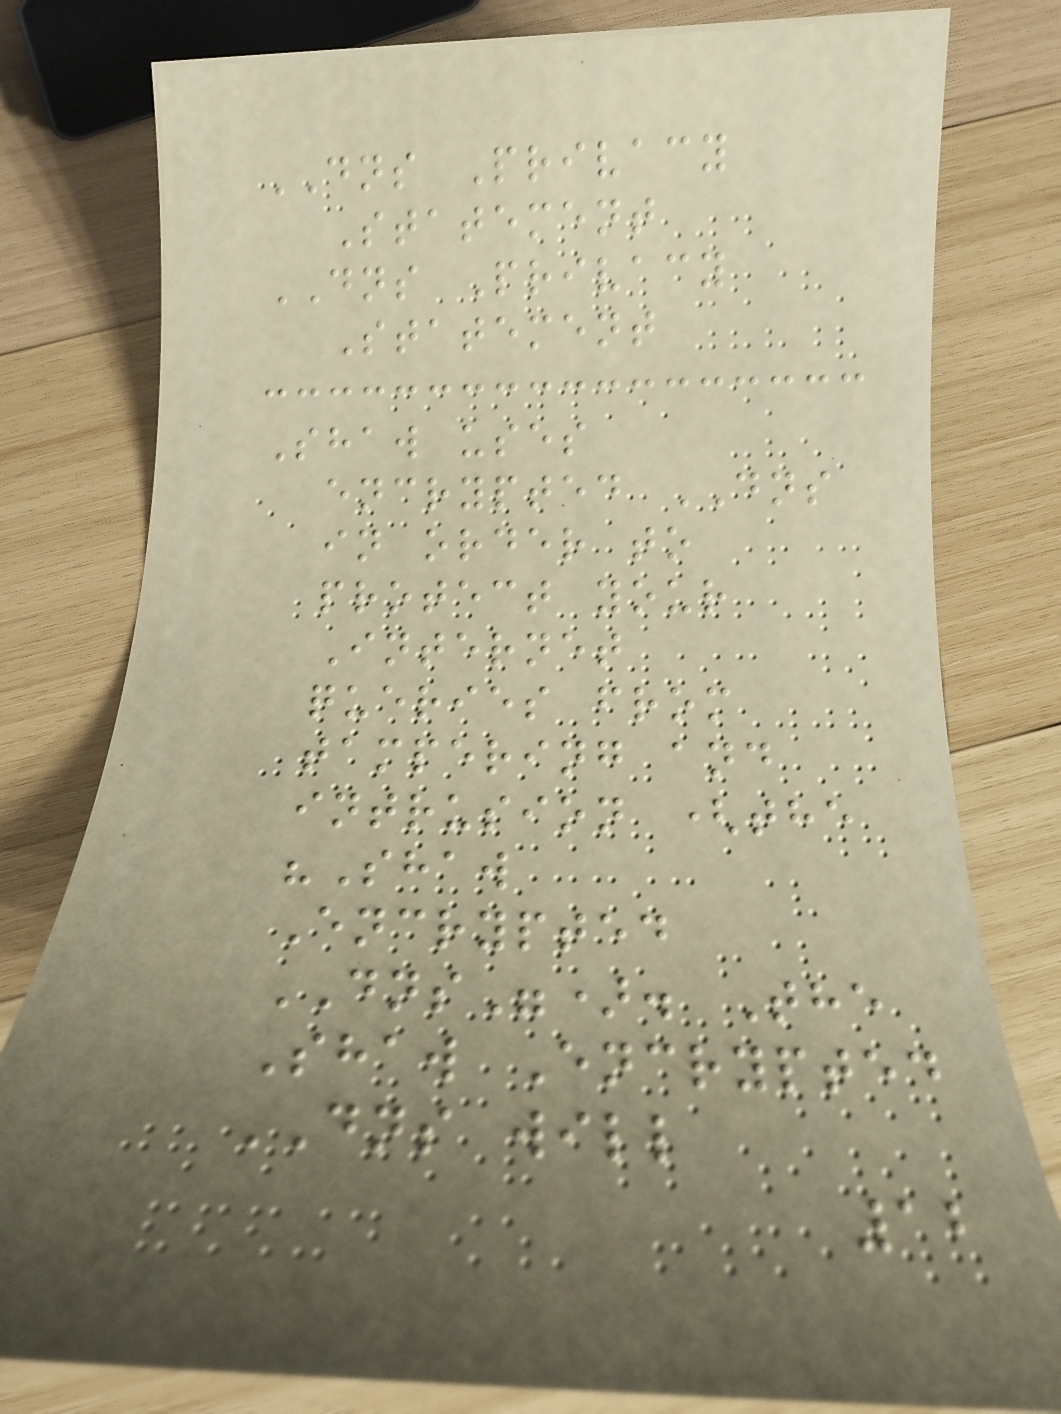DNS Privacy
Statement
DNS Privacy
Statement
Shaw uses
encrypted DNS
in order to
protect your
Internet
queries from
tampering and
intrusion (the
"Shaw
Encrypted
DNS"). The
Shaw Encrypted
DNS will
12
